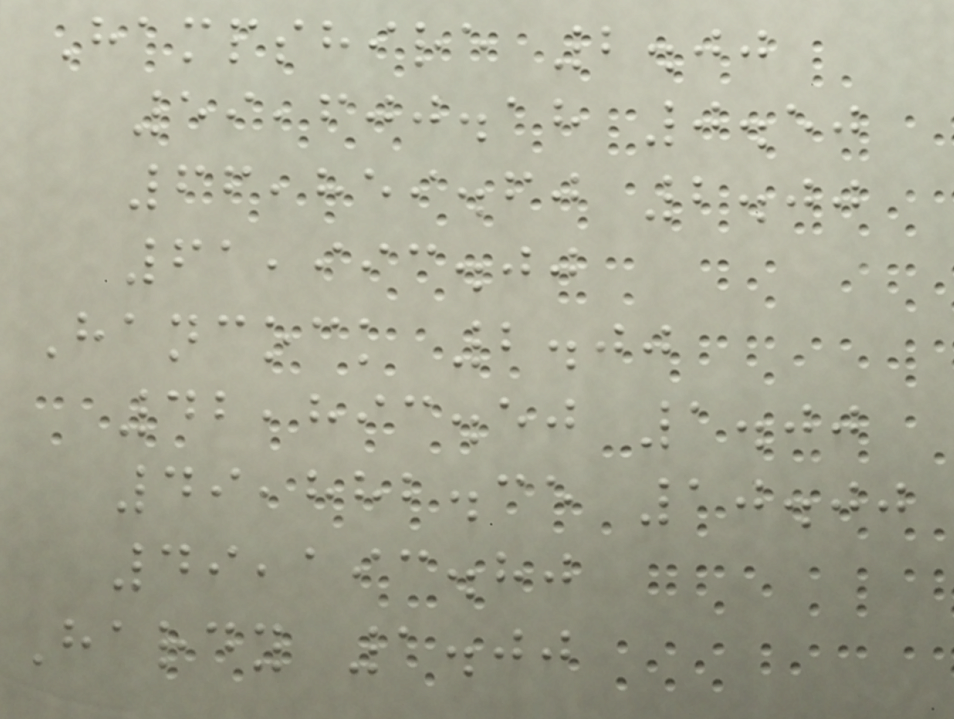Hampshire 2.00
59,600.18 0.50
66,859.60 2.00
61,993.00
Hancock 2.00
42,893.50 1.00
49,882.35 10.00
49,193.80
Hardy 1.00
